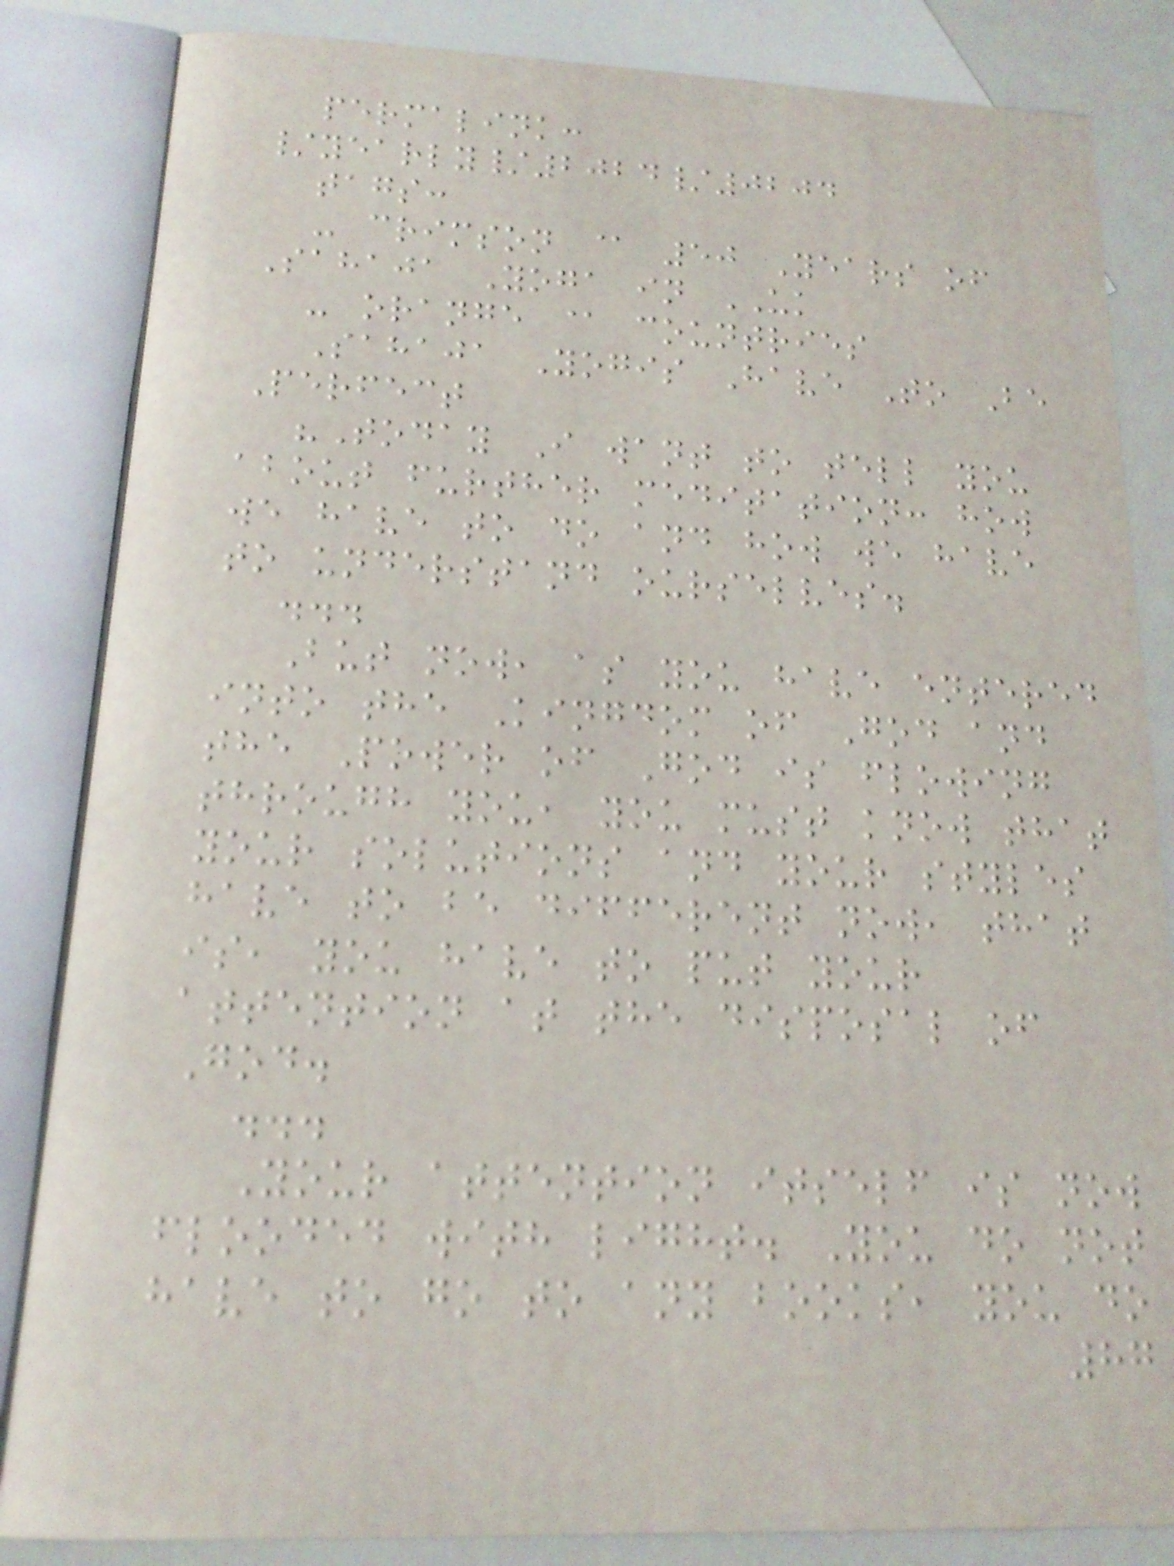permalink:
/yearly/2024/0204
tags:
- crimson @ 50 Years of
Sahaja Yoga in UK
- orange @ countries
Sahaja Yogis Have To Be
Perfect
"Today I want to tell you
about further meditation: how
we have to do and how we have
to understand ourselves.
...
But now, as you have entered
into the Kingdom of God and
the Power of God is flowing
through you, you must know that
your solutions and your styles
have to be different now, that
is, you have to put your
attention at the disposal of
God.
...
Your attention itself is now
flooded with light. You do not
have to go to any books, you do
87
